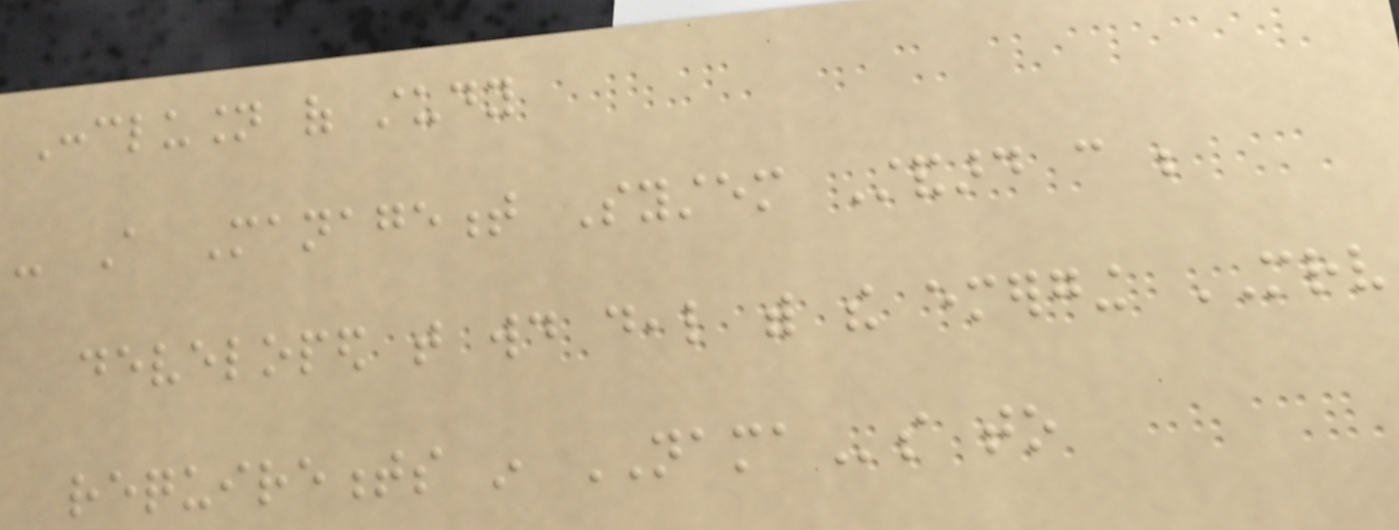Conclusion of study
- A Management System Standard can be
developed that would deal with the emerging MRV
requirements in NAMAs to
